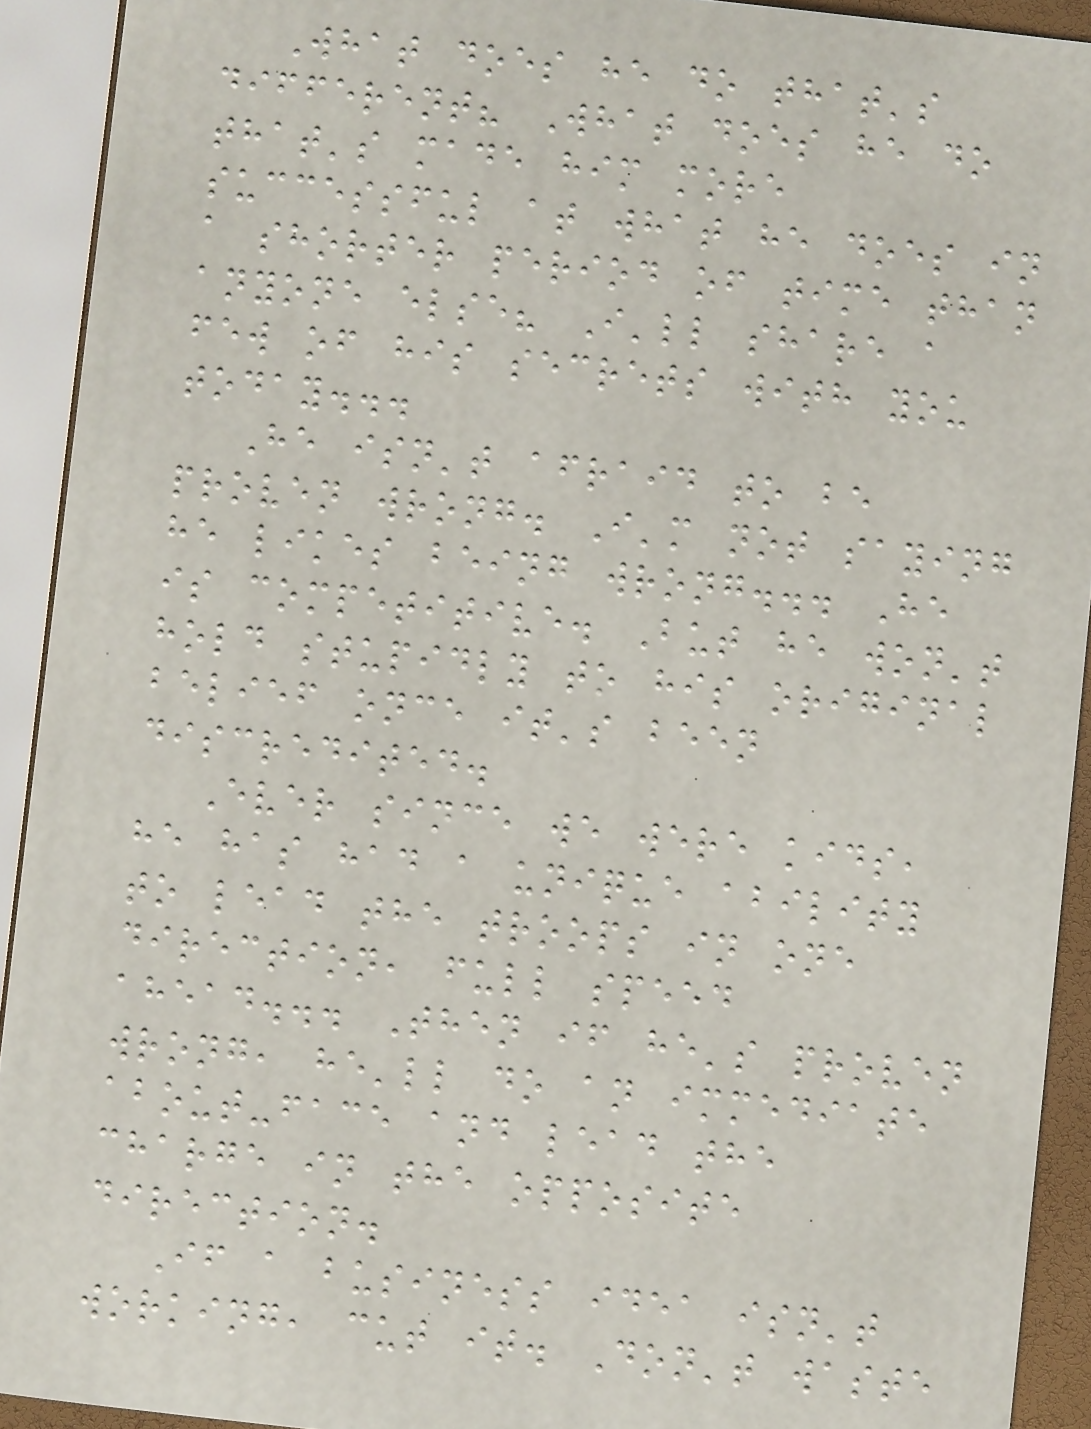What does he do that's
different? What does he do
that's made him more
successful at what he does in
a shorter period of time than
anyone else? I'll share a
few of his secrets with you
today...
He isn't afraid to be
proven wrong. I'm not saying
he likes being wrong... He
is competitive. But he won't
hold stupidly to his original
belief once it's been
discredited.
Ever since we were kids,
he has had a unique ability
to lead the troops in one
direction, full speed
ahead... Then if he's proven
wrong, he'll do an immediate
about-face and lead the
charge in the opposite
direction.
If a business idea isn't
working, cut it. Don't waste
